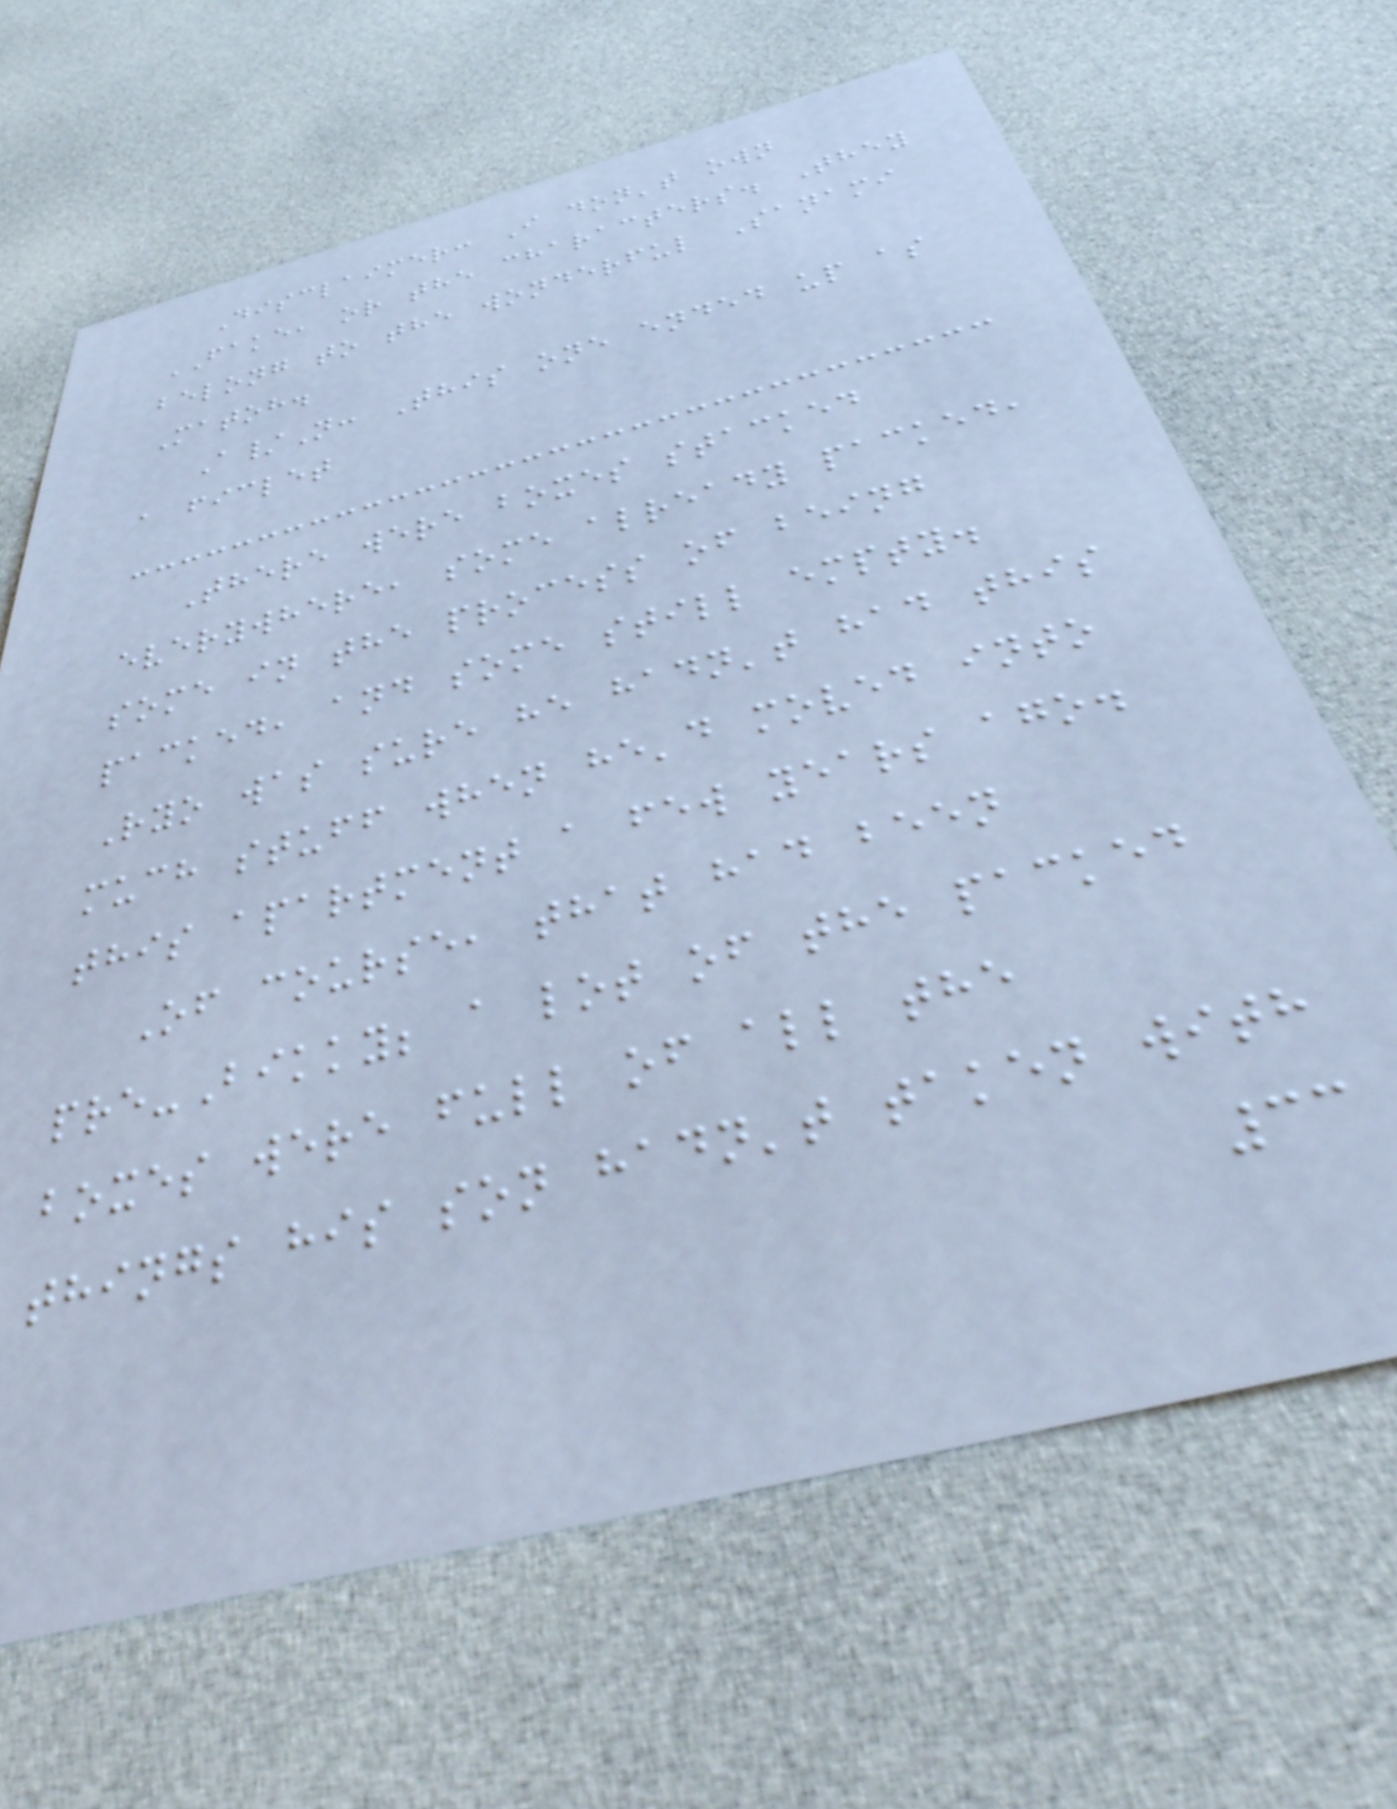Disclaimer: I don't own
FAKE, or the characters. They
belong to the wonderful Sanami
Matoh.
A/N: This one ended up as
a ficlet
There were boxes stacked
everywhere, some already packed,
some in the process of being
packed, and some still empty.
Ryo was sure he hadn't had this
much stuff when he'd moved into
this apartment a few years ago.
Of course, that had been
pre-Bikky; a lot of the packed
boxes were full of all the
things his son hadn't taken with
33
